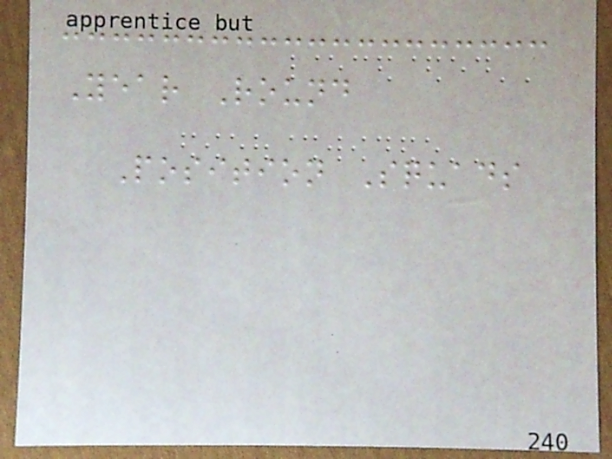Year Round
Position Squads
